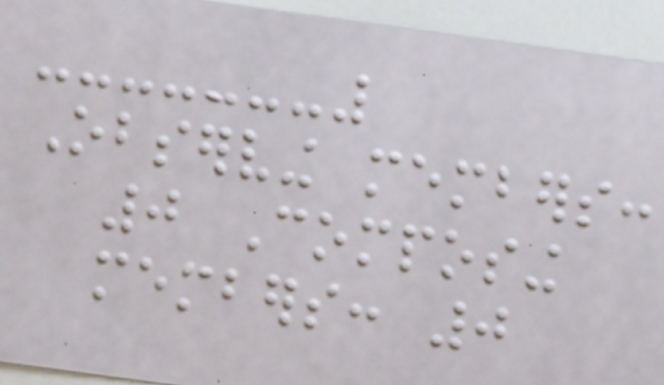Observing members:
0 Composing
members: 0
